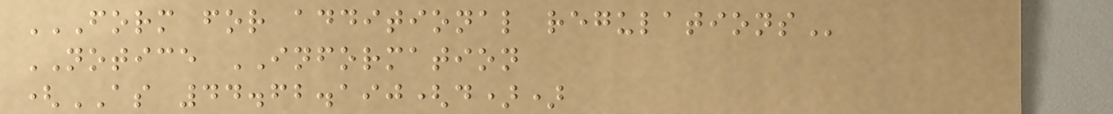FORM FOR ADDITIONAL REGULATIONS
NOTICE INFORMATION
(AS 44.62.190(d))
